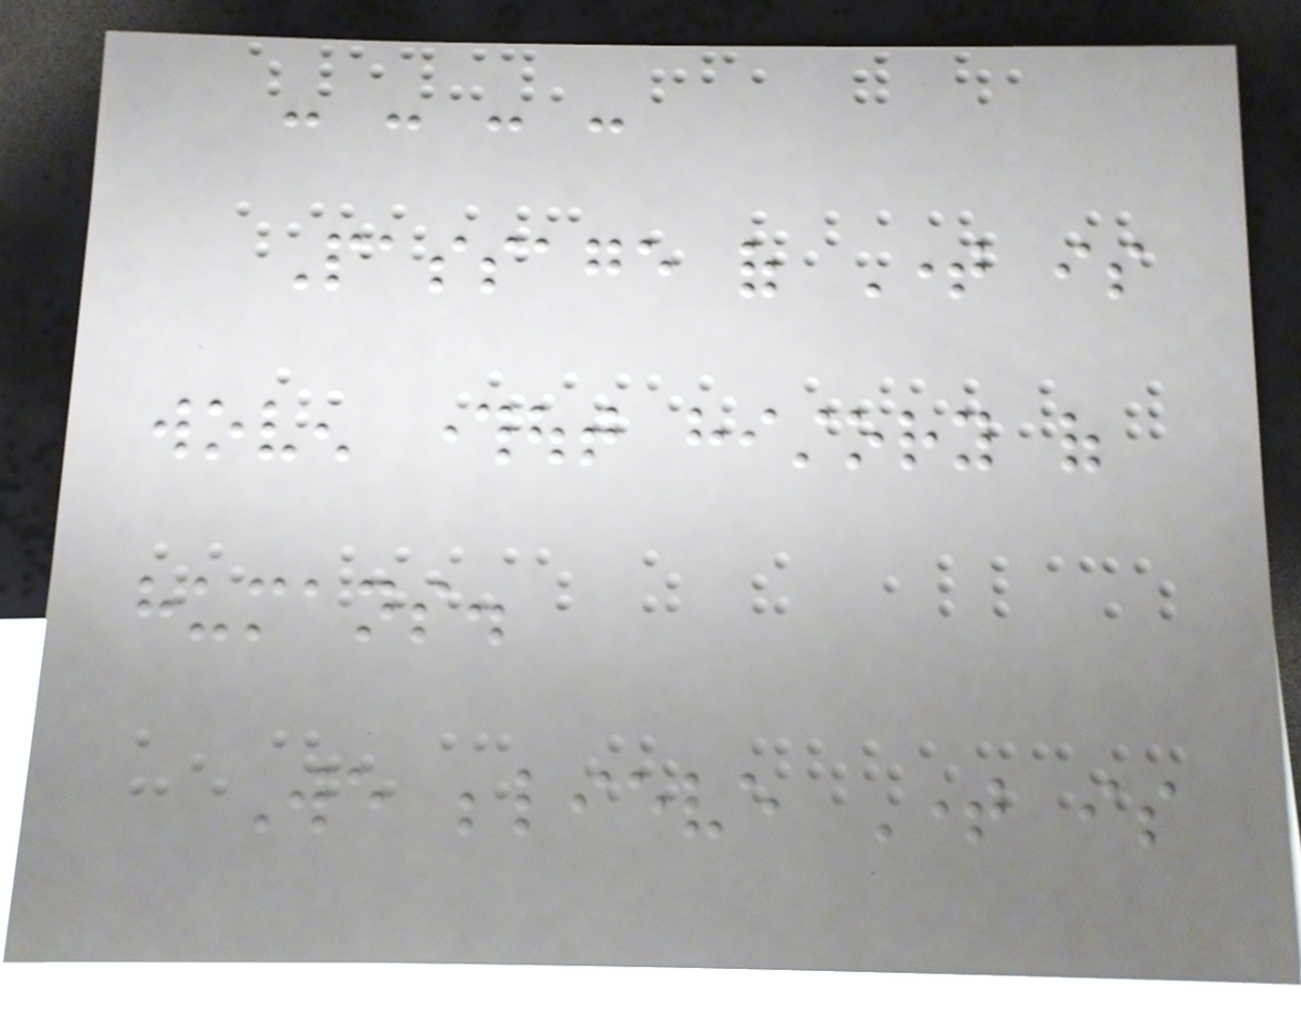- - - -
Passage of Time is
woven throughout history of
humans.
We believe Time is
